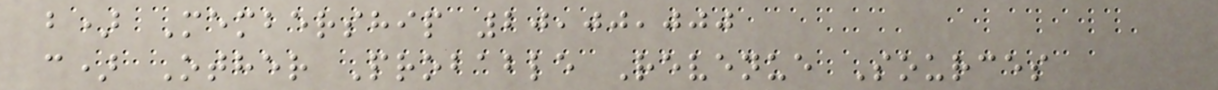b) Membership 20,00,000
c) Other Probable Revenue Sources
